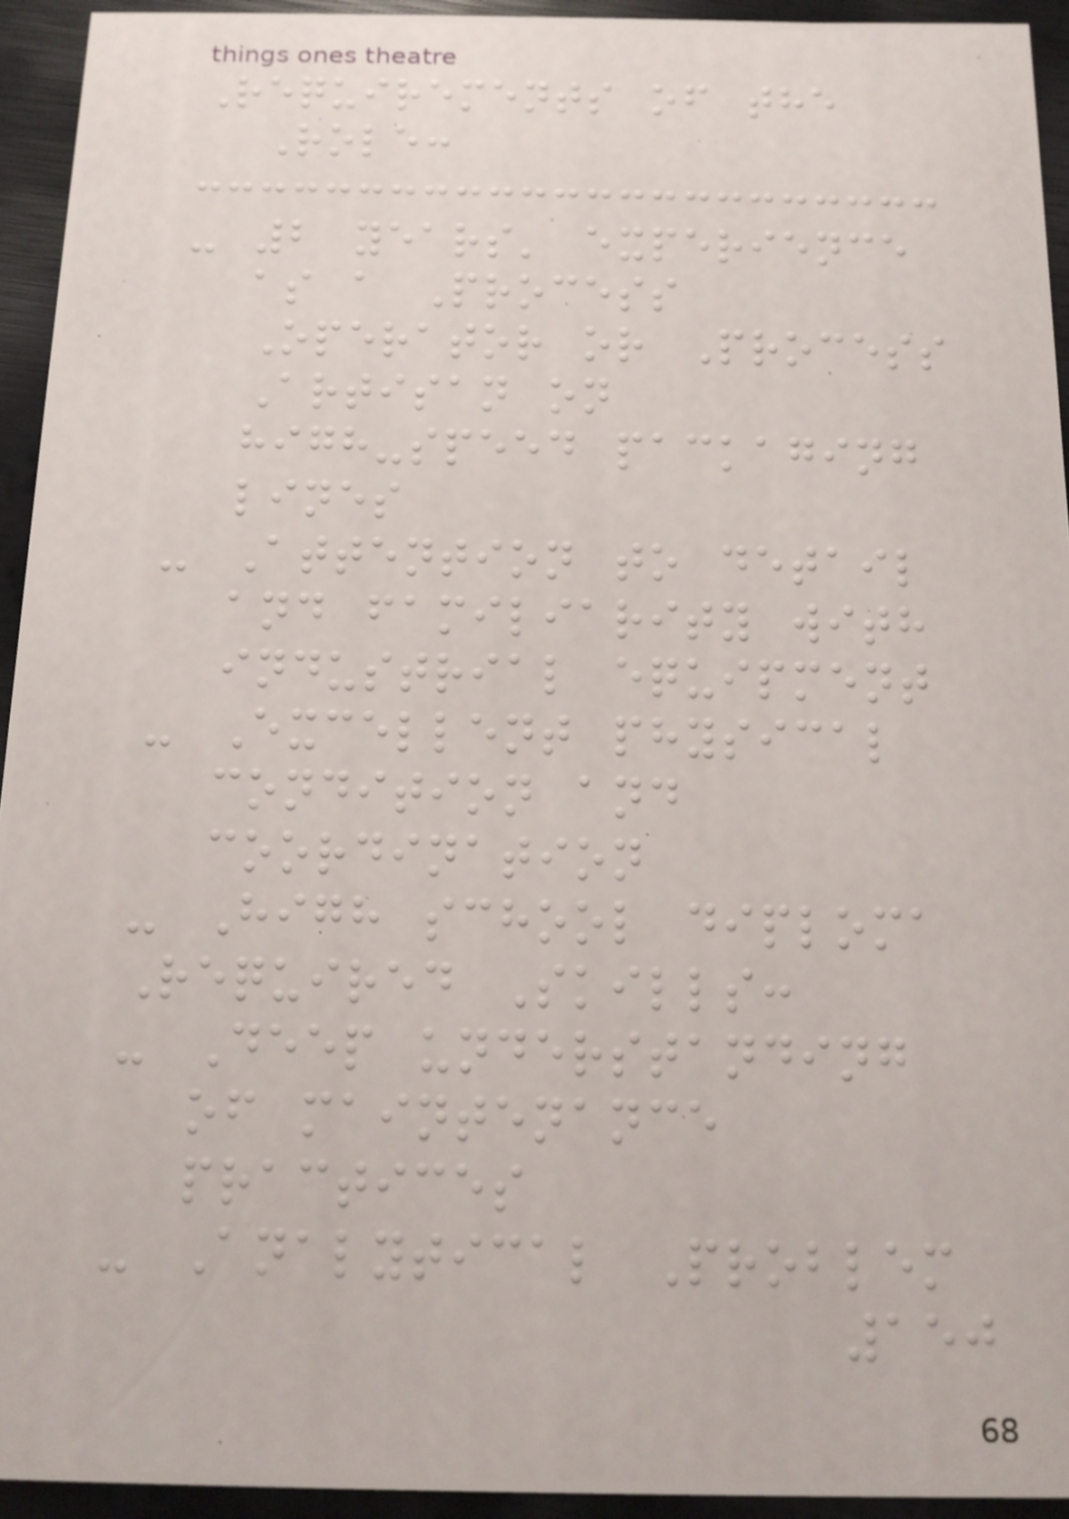Requirements of the
Role:
- 2 years' experience
as a Process
Operator or Process
Artisan on
high-speed packaging
lines
- Attention to detail
and familiarity with
industrial equipment
- Excellent physical
condition and
coordination
- High school diploma
Required Skills:
- Deep understanding
of maintenance
practices
- Analytical Problem
150
